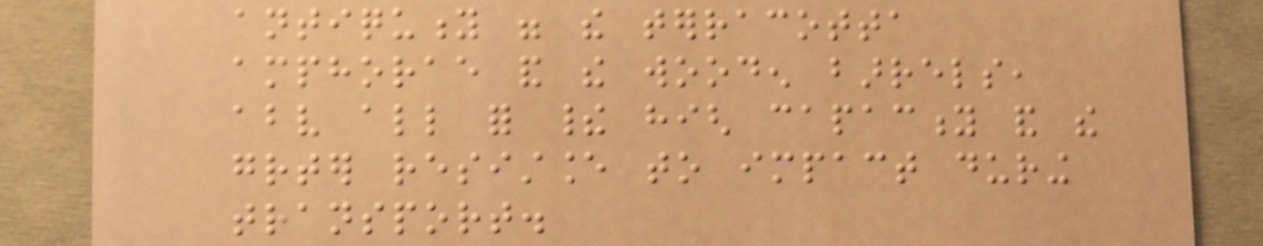antiquity were the terracotta
amphorae and the wooden barrels,
above all for their high capacity and the
greater resistance to impact during
transport.
